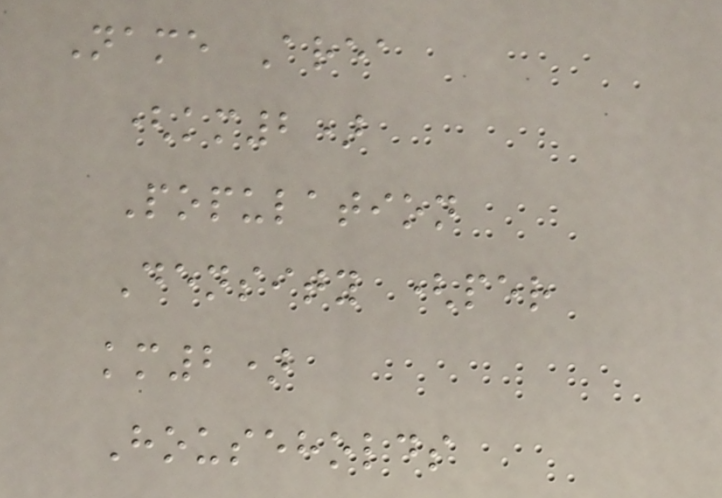Name Area
(km2)
Population
Density (per
km2)
Households
